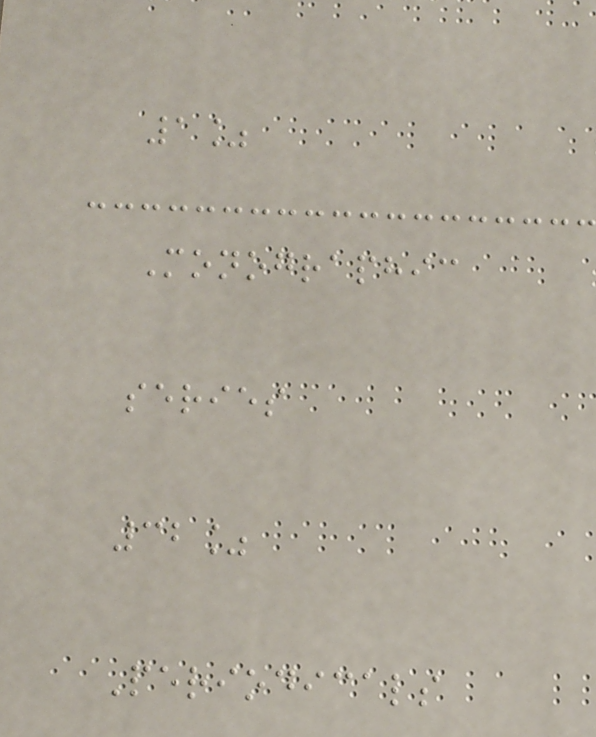1%
Monographic
series
32%
Periodicals
